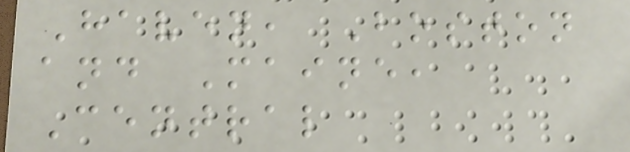Haven, Boston
and Maine,
Central
